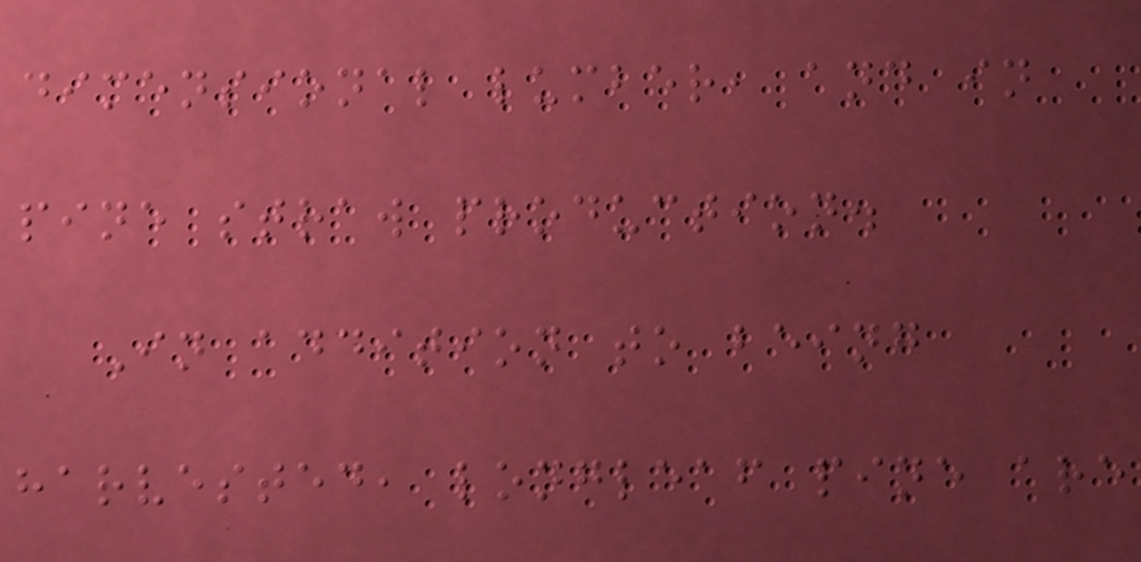dimensional lumber, and in
pine straw production.
In addition to being
harvested, longleaf pine are
